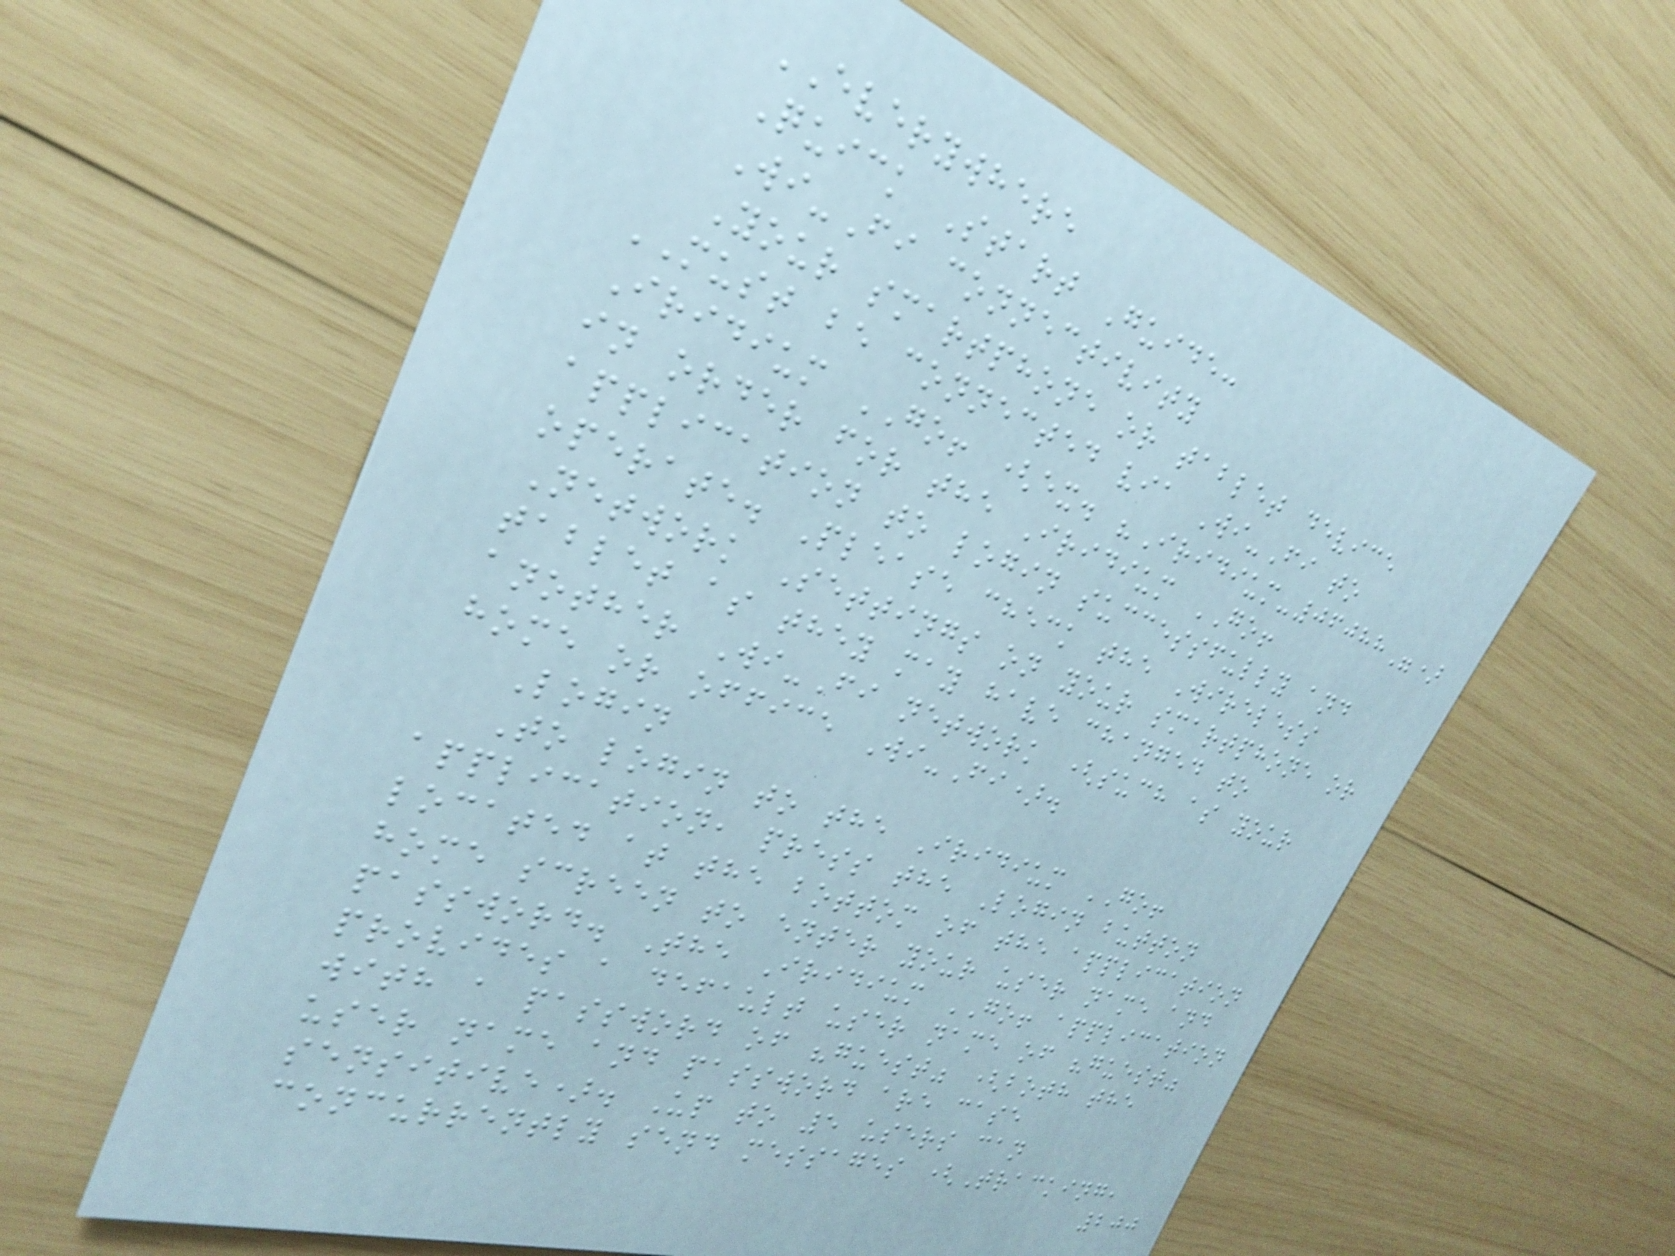EVERYWHERE
Quick Start Guide:
Wi-Fi connectivity
Your smartphone or tablet device
MUST be connected via Wi-Fi to
Iridium GO! (ex. "Iridium-06088")
in order for the Iridium GO!
application to login successfully and
operate. Please check the Wireless
Network Settings on your smartphone or
tablet as they may have changed to
another Wi-Fi network (such as your
home or office Wi-Fi).
Login
To login to the Iridium GO!
application, press the Login button
located at the bottom of the application
home screen to enter your user name and
password. The Iridium GO! application
provides a default user name of "guest"
with a password of "guest" (both the
user name and password are case
sensitive). Up to 5 users can
concurrently send messages (Tracking,
200
